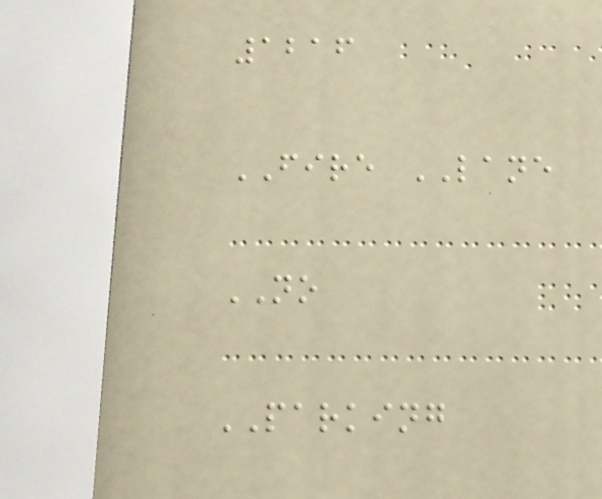1216
FIRE LANE
NO
PARKING
